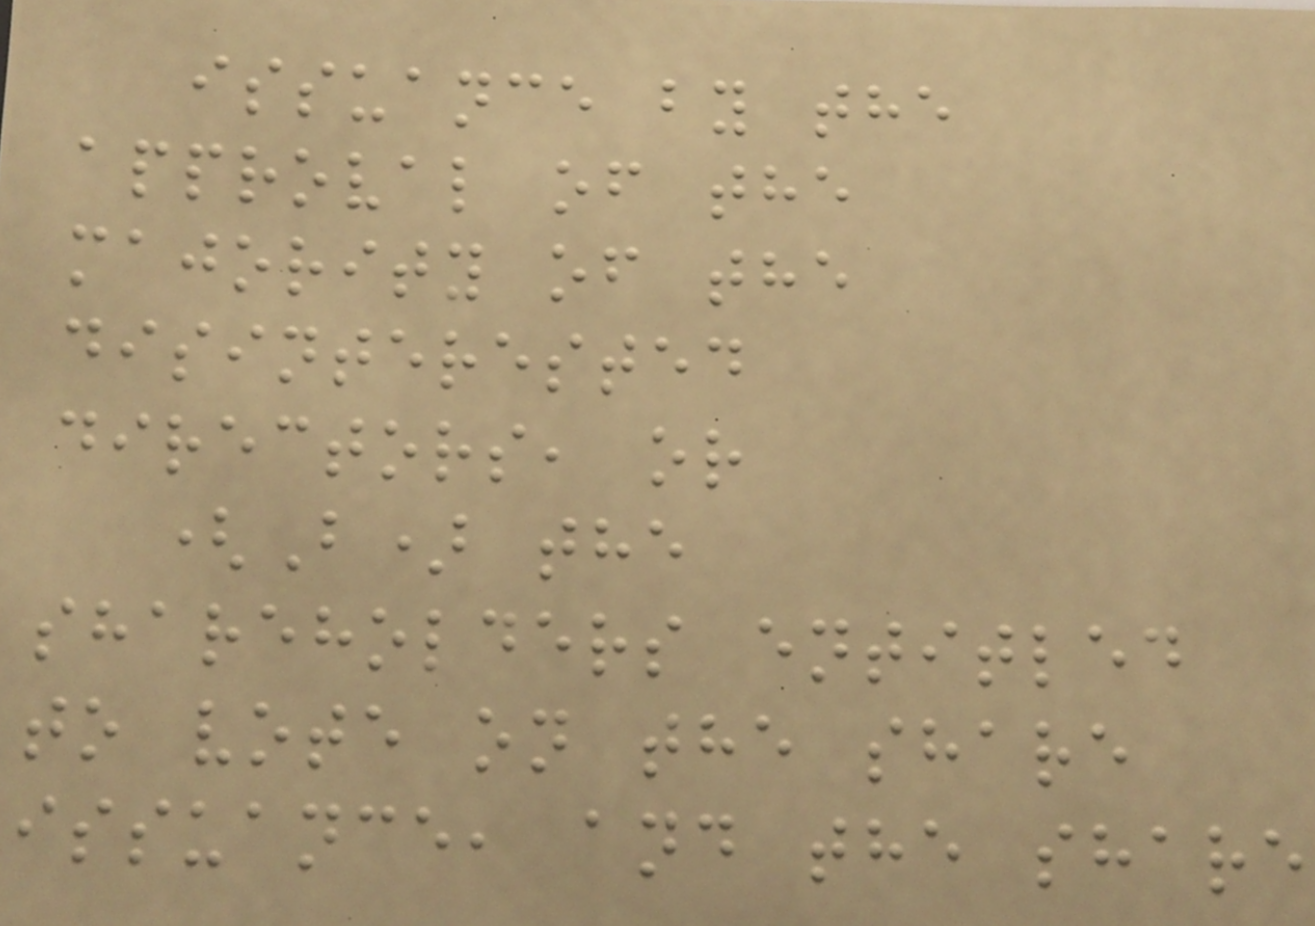issuance by the
approval of the
majority of the
disinterested
directors, or
(B) the
shareholders entitled
to vote on the share
issuance, and the share
